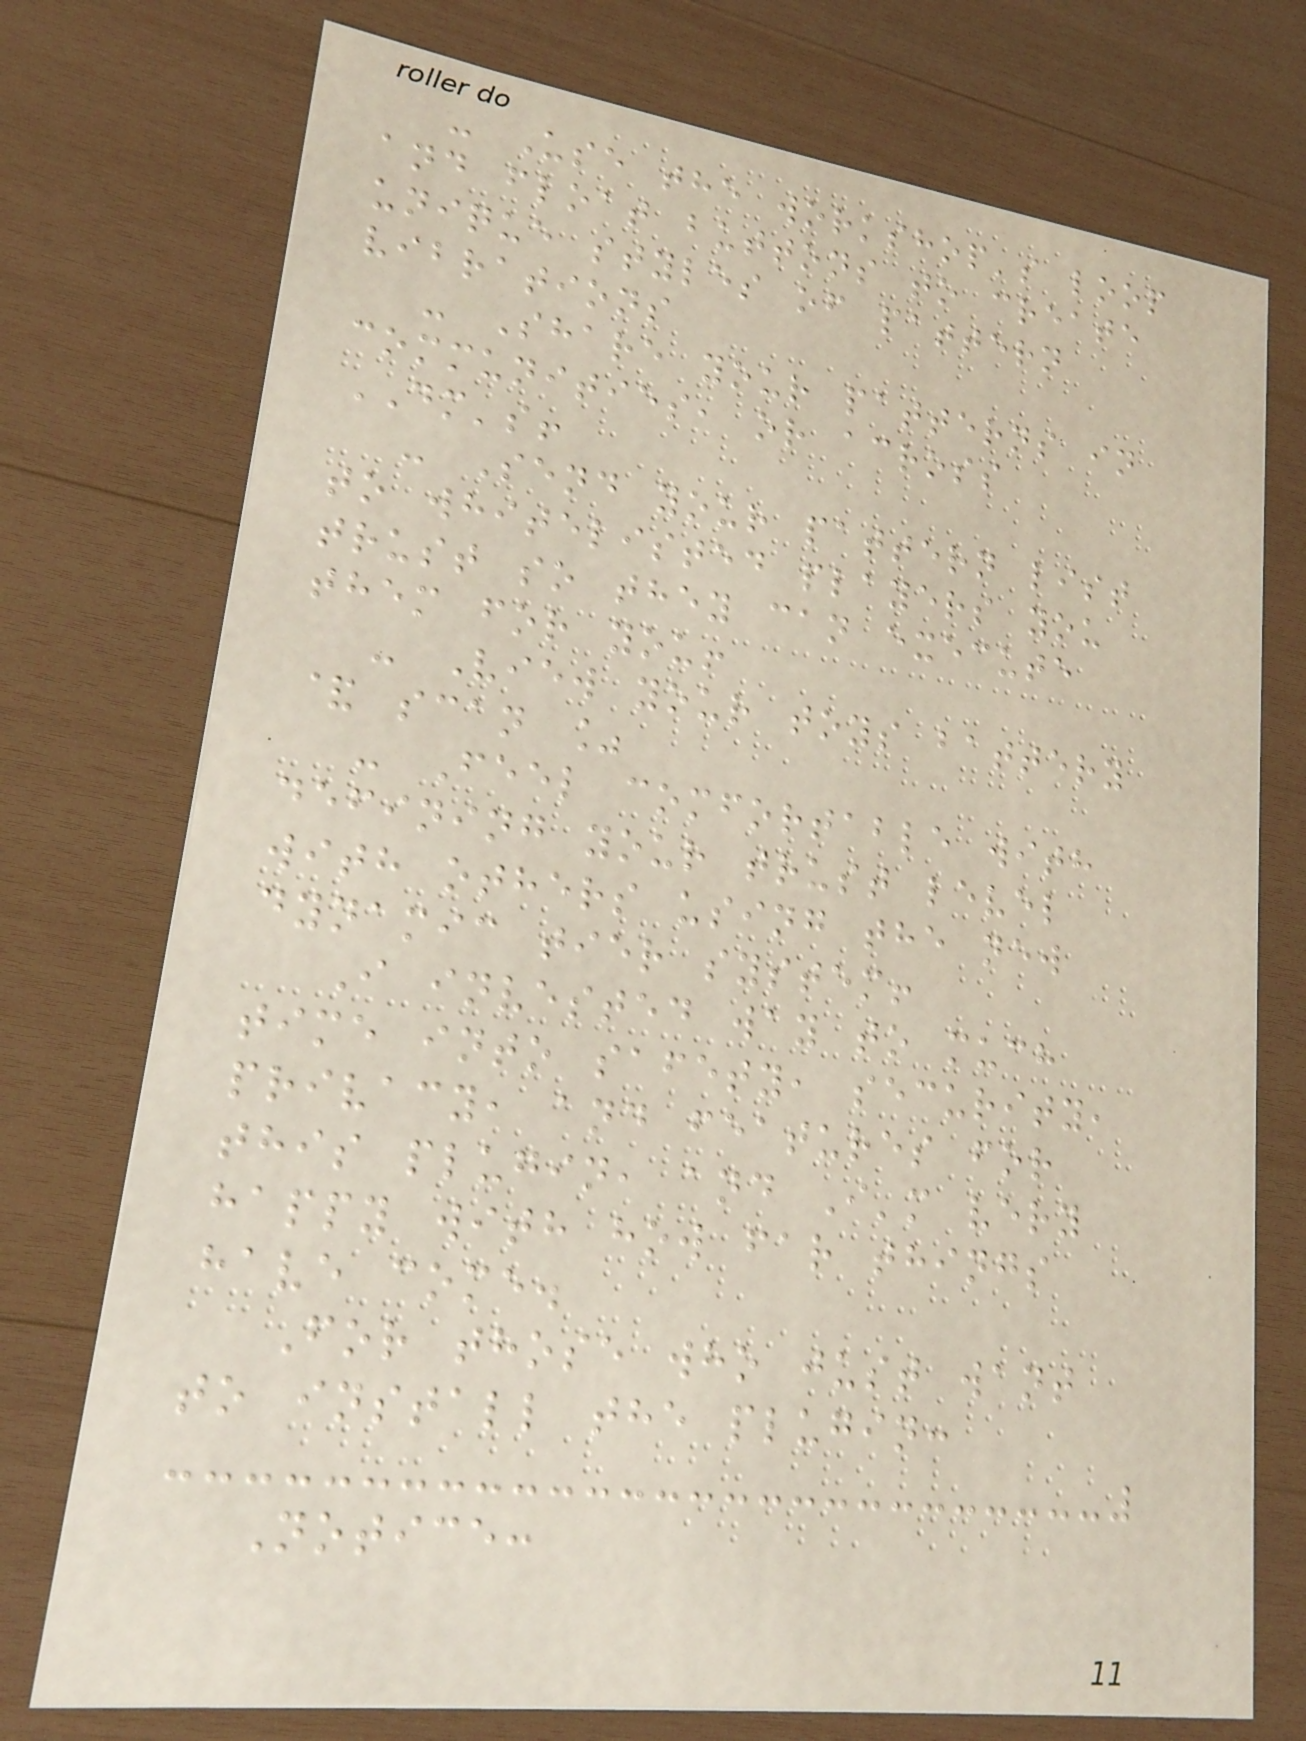- Use the workshop's loop
and float buttons to create
unique styles of pattern
vibrations
- Share your patterns in
communities, or across
DM's!
- Send your pattern list
to whitelisted players you
trust so they can execute
them for you!
- View your toys battery
& scan %
- Feel comfortable with
defining your trust level
with others using the new
dynamic tier system!
I invested way to much
time into safety, security,
privacy, and features for
this plugin, and I'm very
happy with how far things
have come.
For those who just want
to install the plugin:
Notice:
